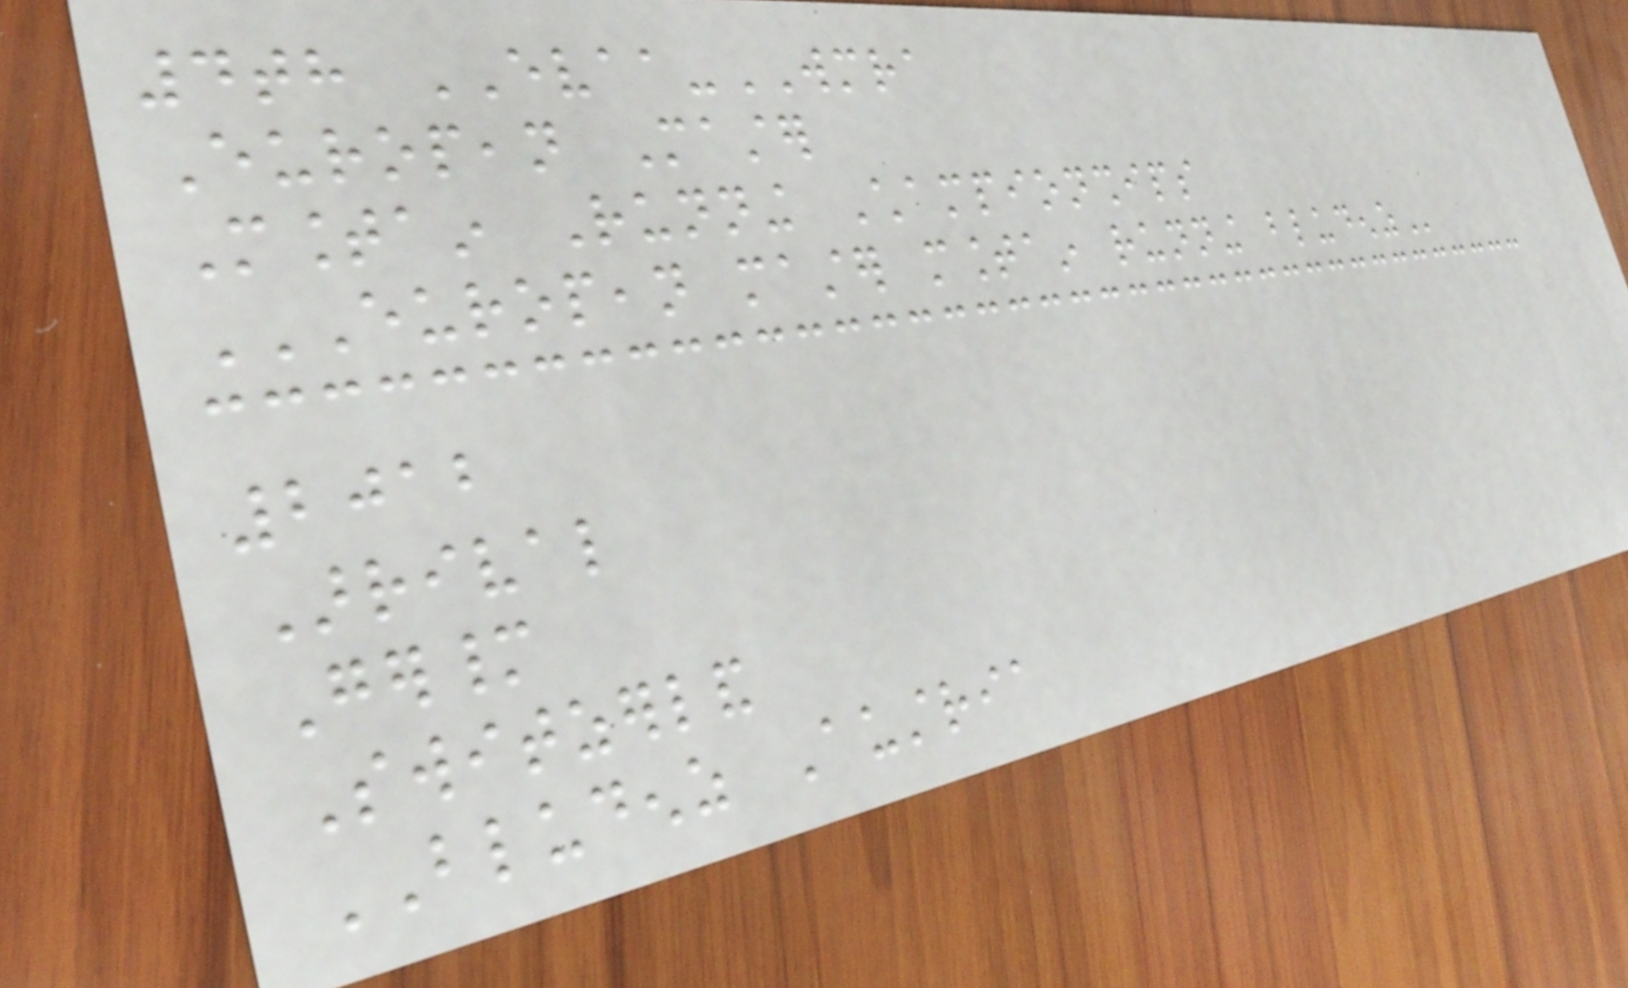4th EVAA-WMRA
European Master
Mountain Running Championships
EUROPEAN MASTER MOUNTAIN RUNNING BLUDENZ
2012
Arrival
Germany
Switzerland
BLUDENZ Austria
